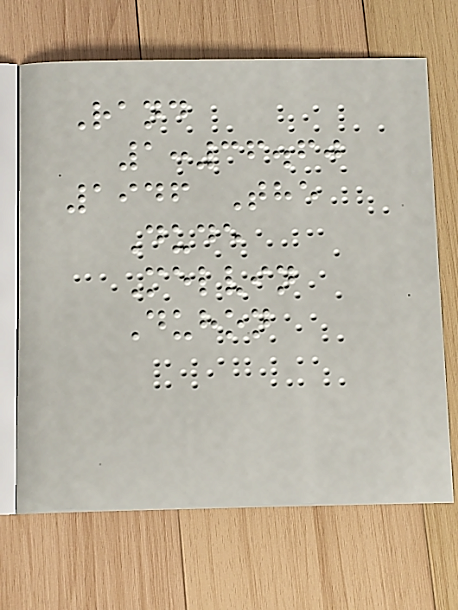Rand
1:36.60
1946 The
Dude
Melvin
Duhon
